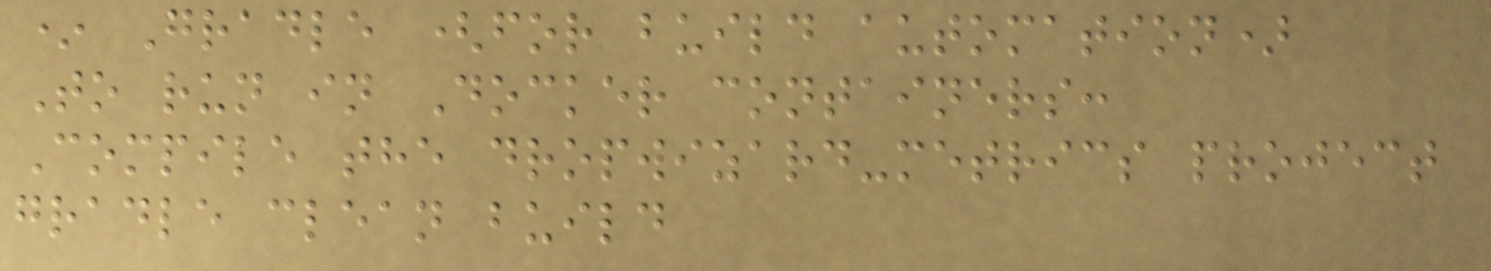* Gradle (for build automation)
To run in Docker containers:
Compile the dropwizard-metrics project
gradle clean build
